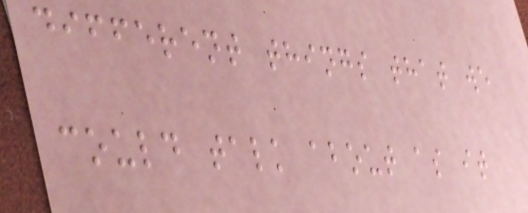different things that we
could talk about as it
